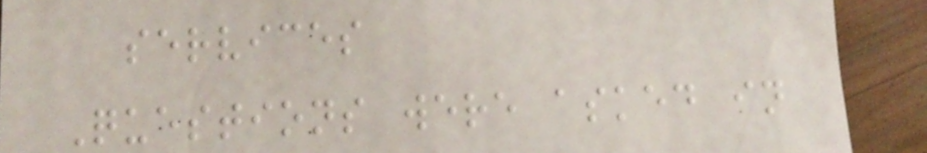services
Questions were asked in
